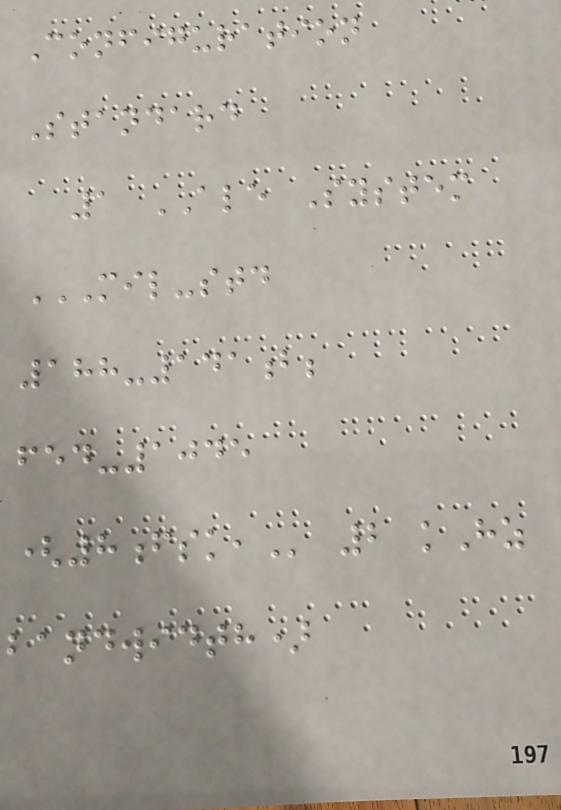Configuration
Standard
1 ALE System
MIL-STD
188-141B;
FED-1045
(8FSK, 2 kHz
bandwidth)
